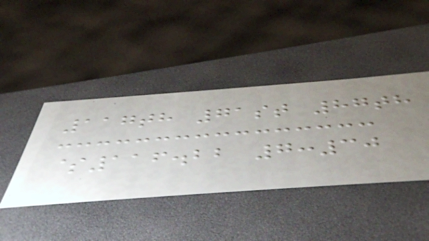117th 71st 87th
$116.22 7:30
